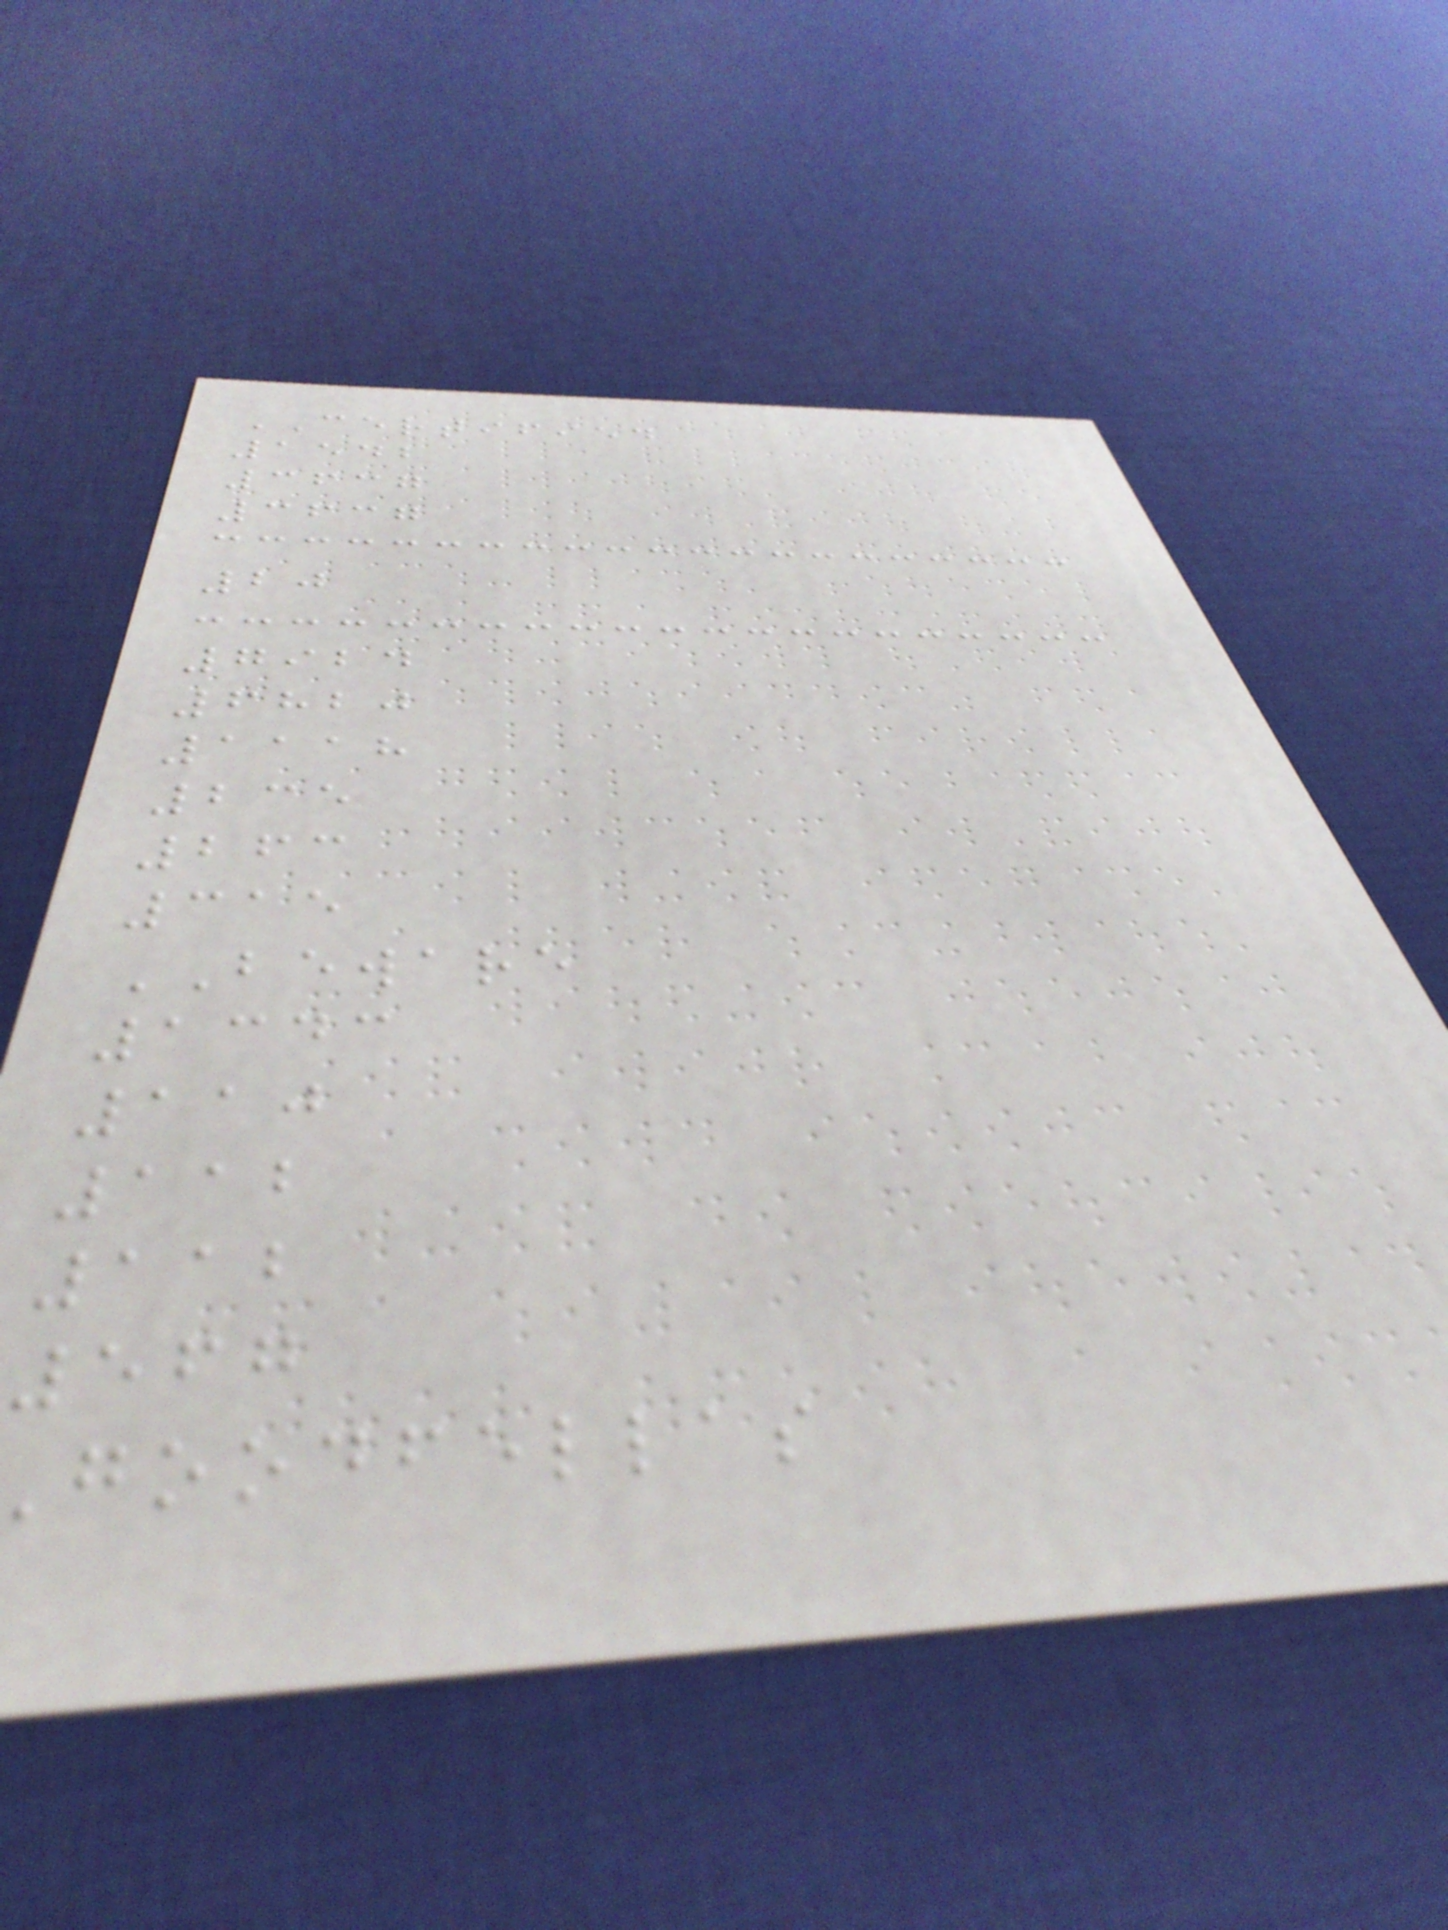CERTIFIED
1542
3637
3637
20
7924
6820
1118
235
263
315
BEWARE
1343
110
112
112
567
goodfellas
